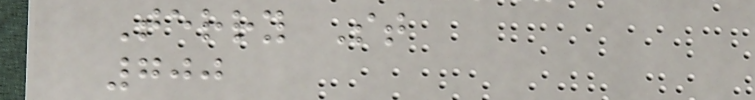Terry St
700
